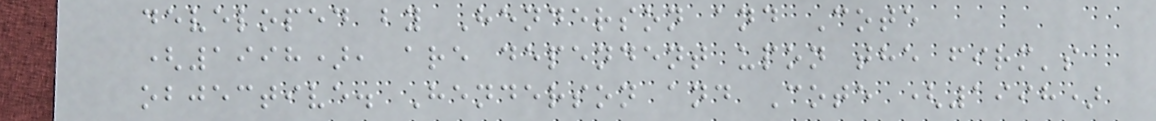developed by Henderson and Cote
(1998), are dependent upon the firm's
objective. Henderson and Cote (1998)
